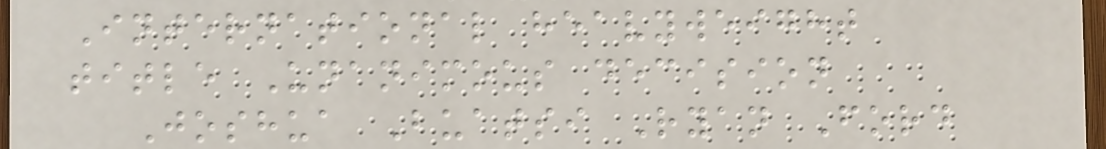International heavyweight
title Unanimous decision
Joshua Buatsi Ryan Ford
